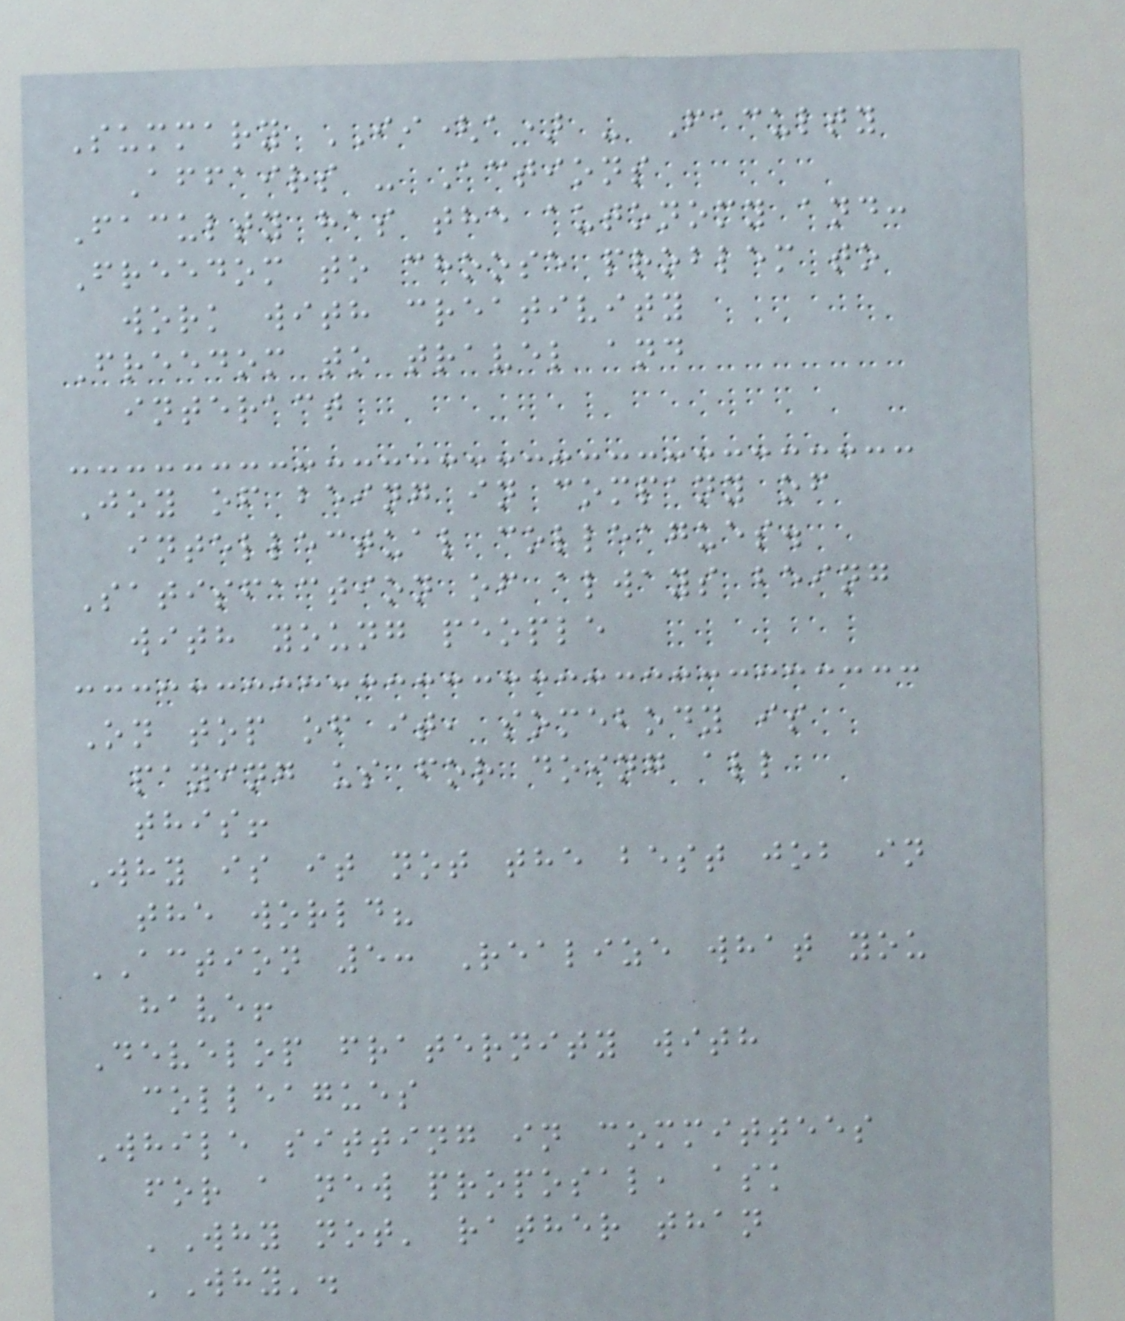Summary II(a) - Faculty
Affairs - Actions
Faculty has the autonomy and:
Freedom to choose problem to
work with creativity
Freedom to travel and
interact
Joy of being in company of
intellectual colleagues.
Satisfaction of always being
with young people
On top of it, somebody is
paying us for doing all
this!
Why is it not the best job in
the world?
ACTION 5: Realize what you
have!
Develop fraternity with
colleagues
While sitting in committees
for a new proposal, ask
'Why not' rather than
'Why'.
